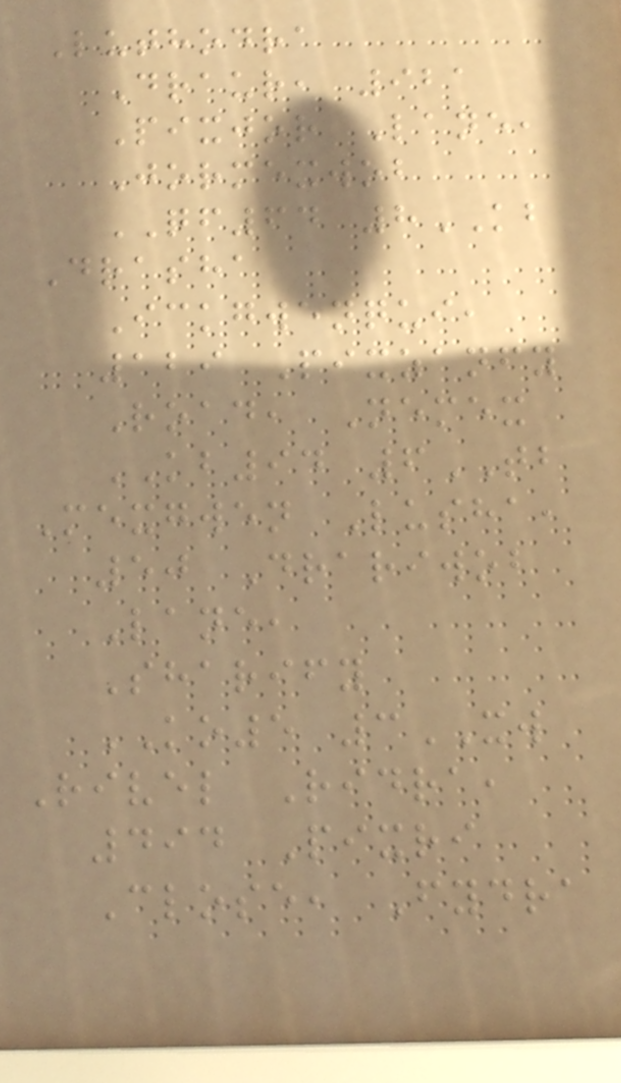Luthodra
Draur, 921
Pixjor Lane,
Jormexwob
QF64 8KB
Drasha
Ickgwenqui,
129 Pixzanfy
Road, Nemex
KB94 6TB
Mexgwen Lusha,
50 Drariwob
Lane,
Sharify
KO5 3XW
Rivel Ridra,
494 Pixri
Close, Fydra
